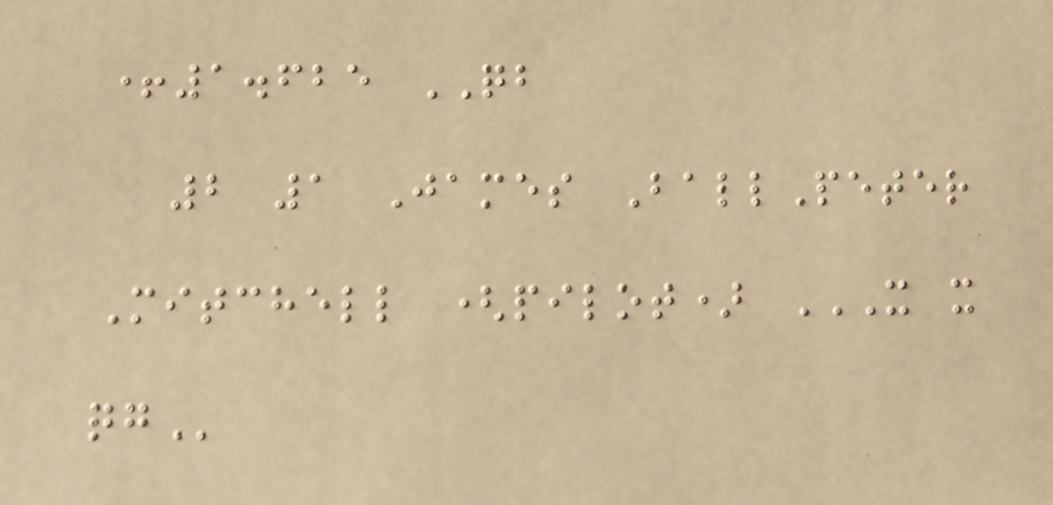+1.625 QB
2 1 James BallPeter
Mitchell (pilot) X X
QG
